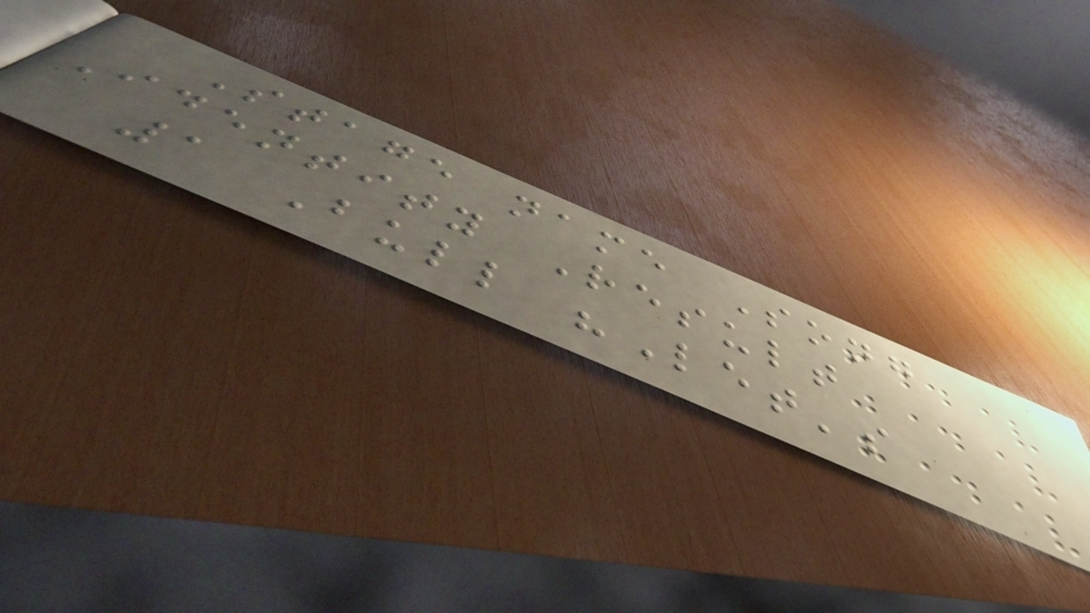Stage name Song
Identity Result
1 Bull "Let's
